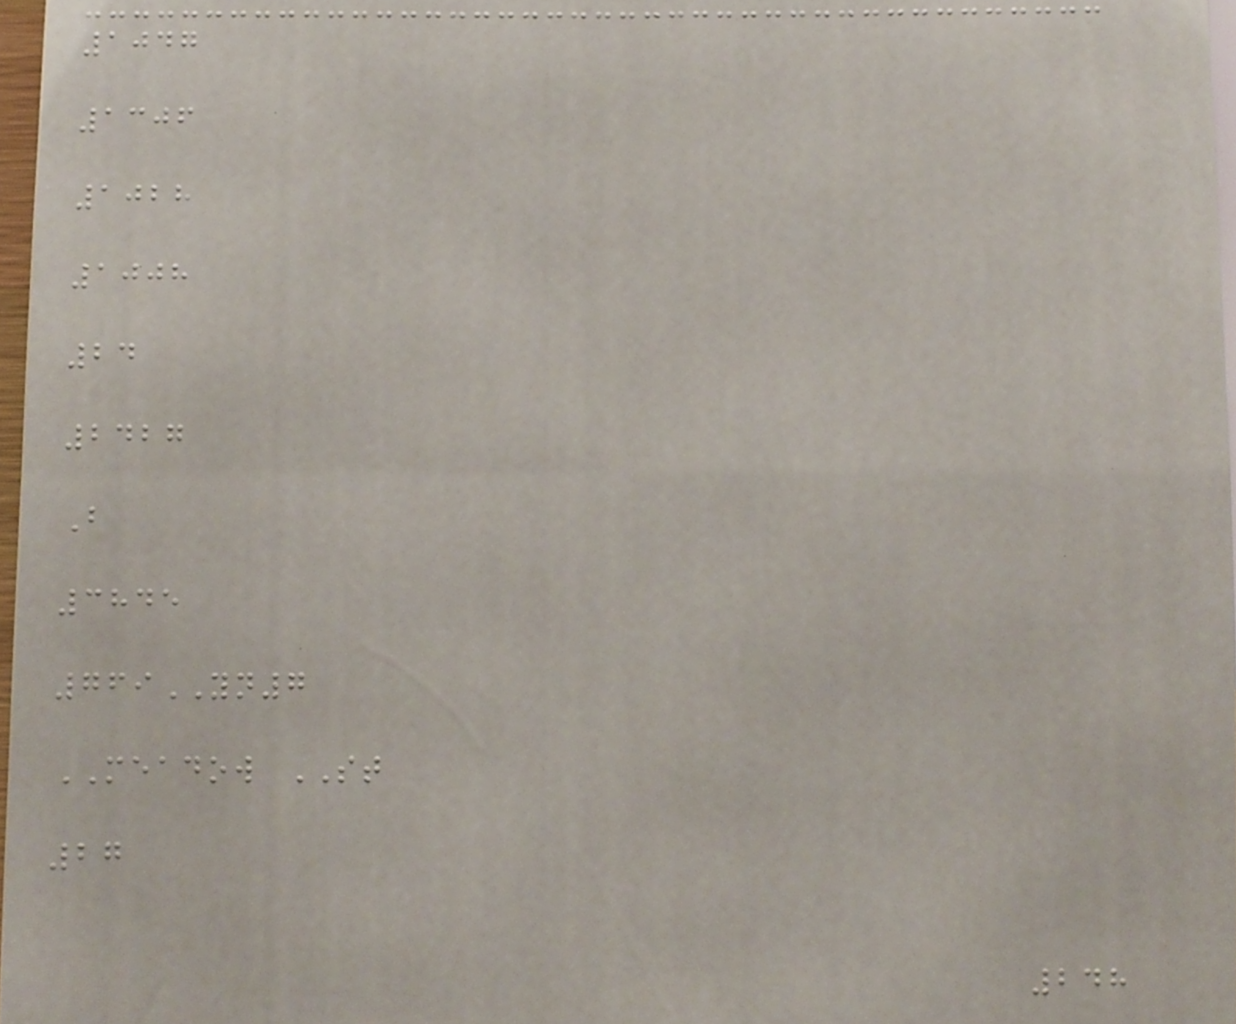1047
1306
1028
1008
24
2427
B
3845
769YN7
MEADOW ST
27
248
